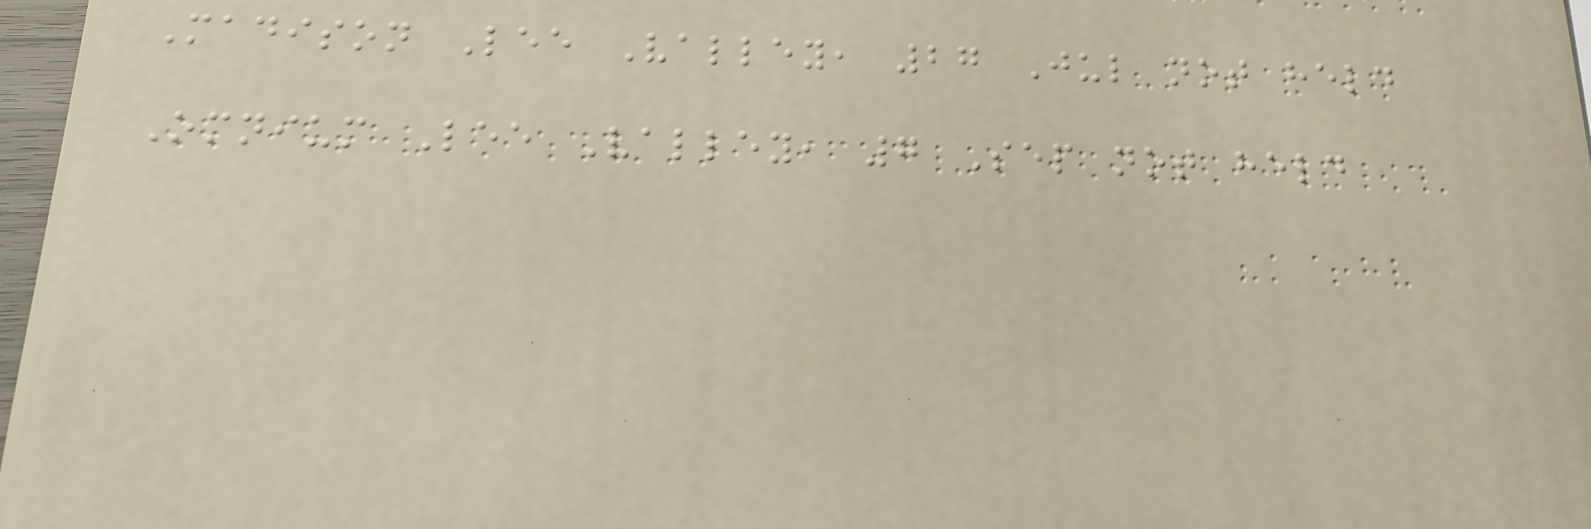Madison Lee Valley, 27 Jul not held
Omnium Lee Valley, 7 Sep not held
